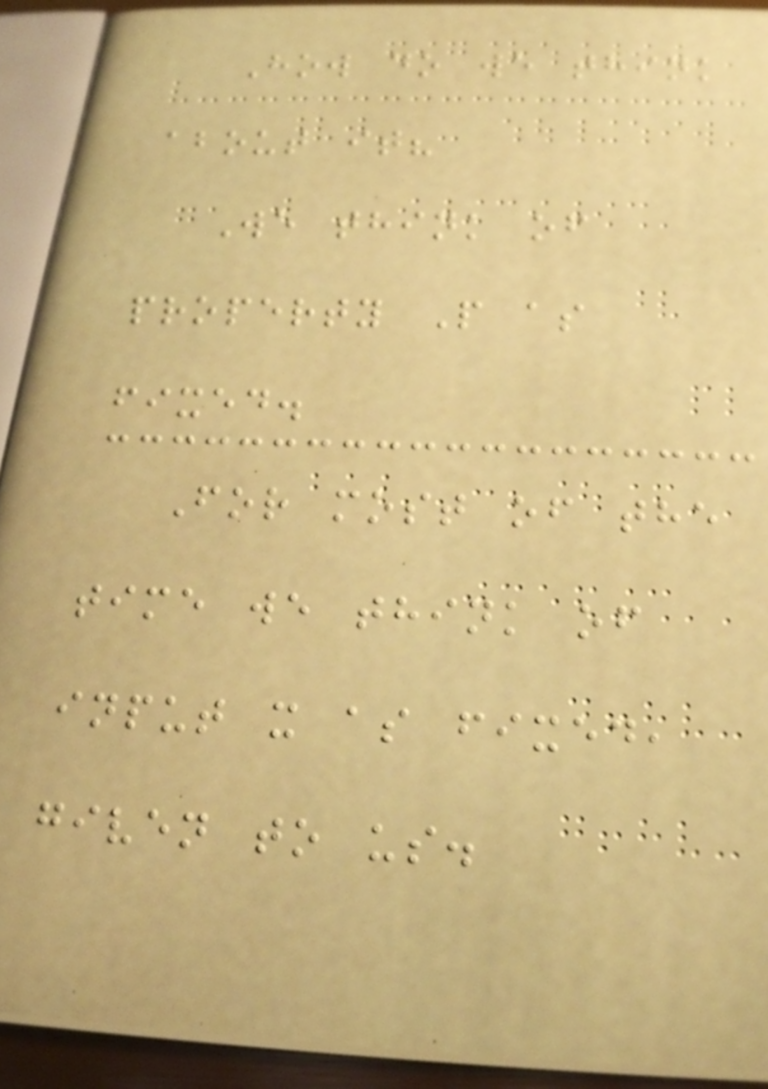How do we think
about it?
We think of
property P as
fixed.
For most of the
time we think of
input x as fixed,
given to us.
